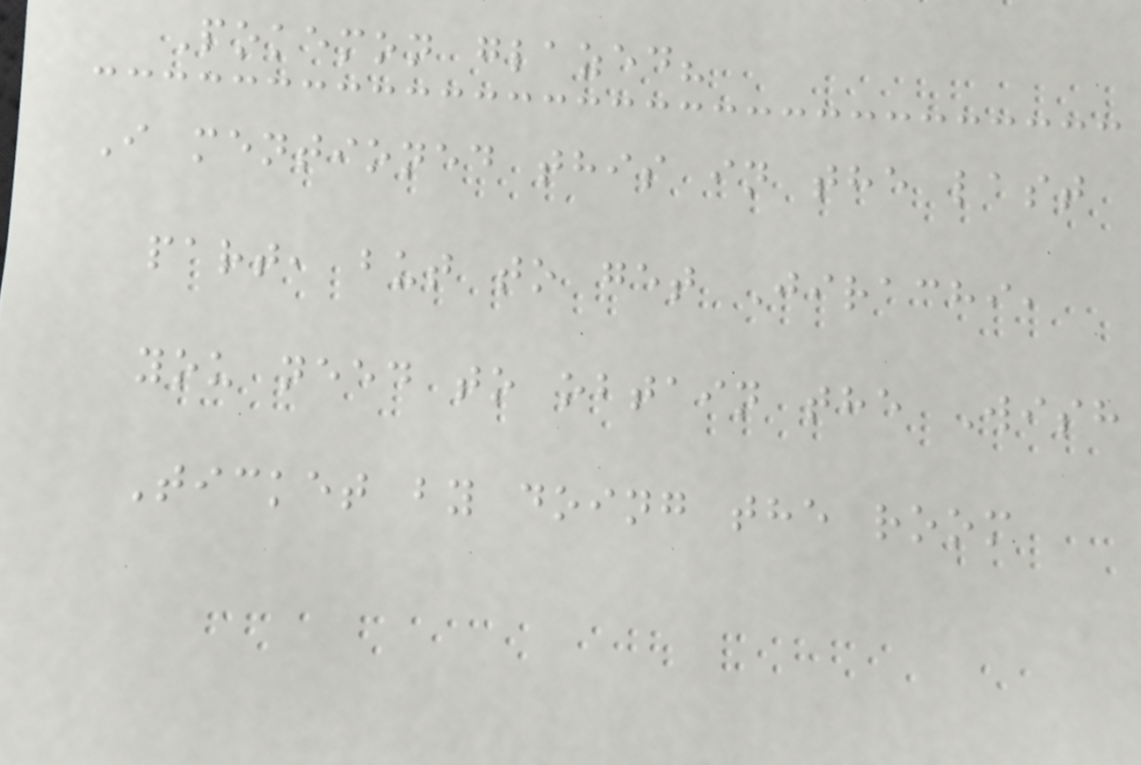Pokemon glazed?
I mentioned this in the last
part, but to get Jirachi,
you need to obtain the Wish
Ticket by doing the room
